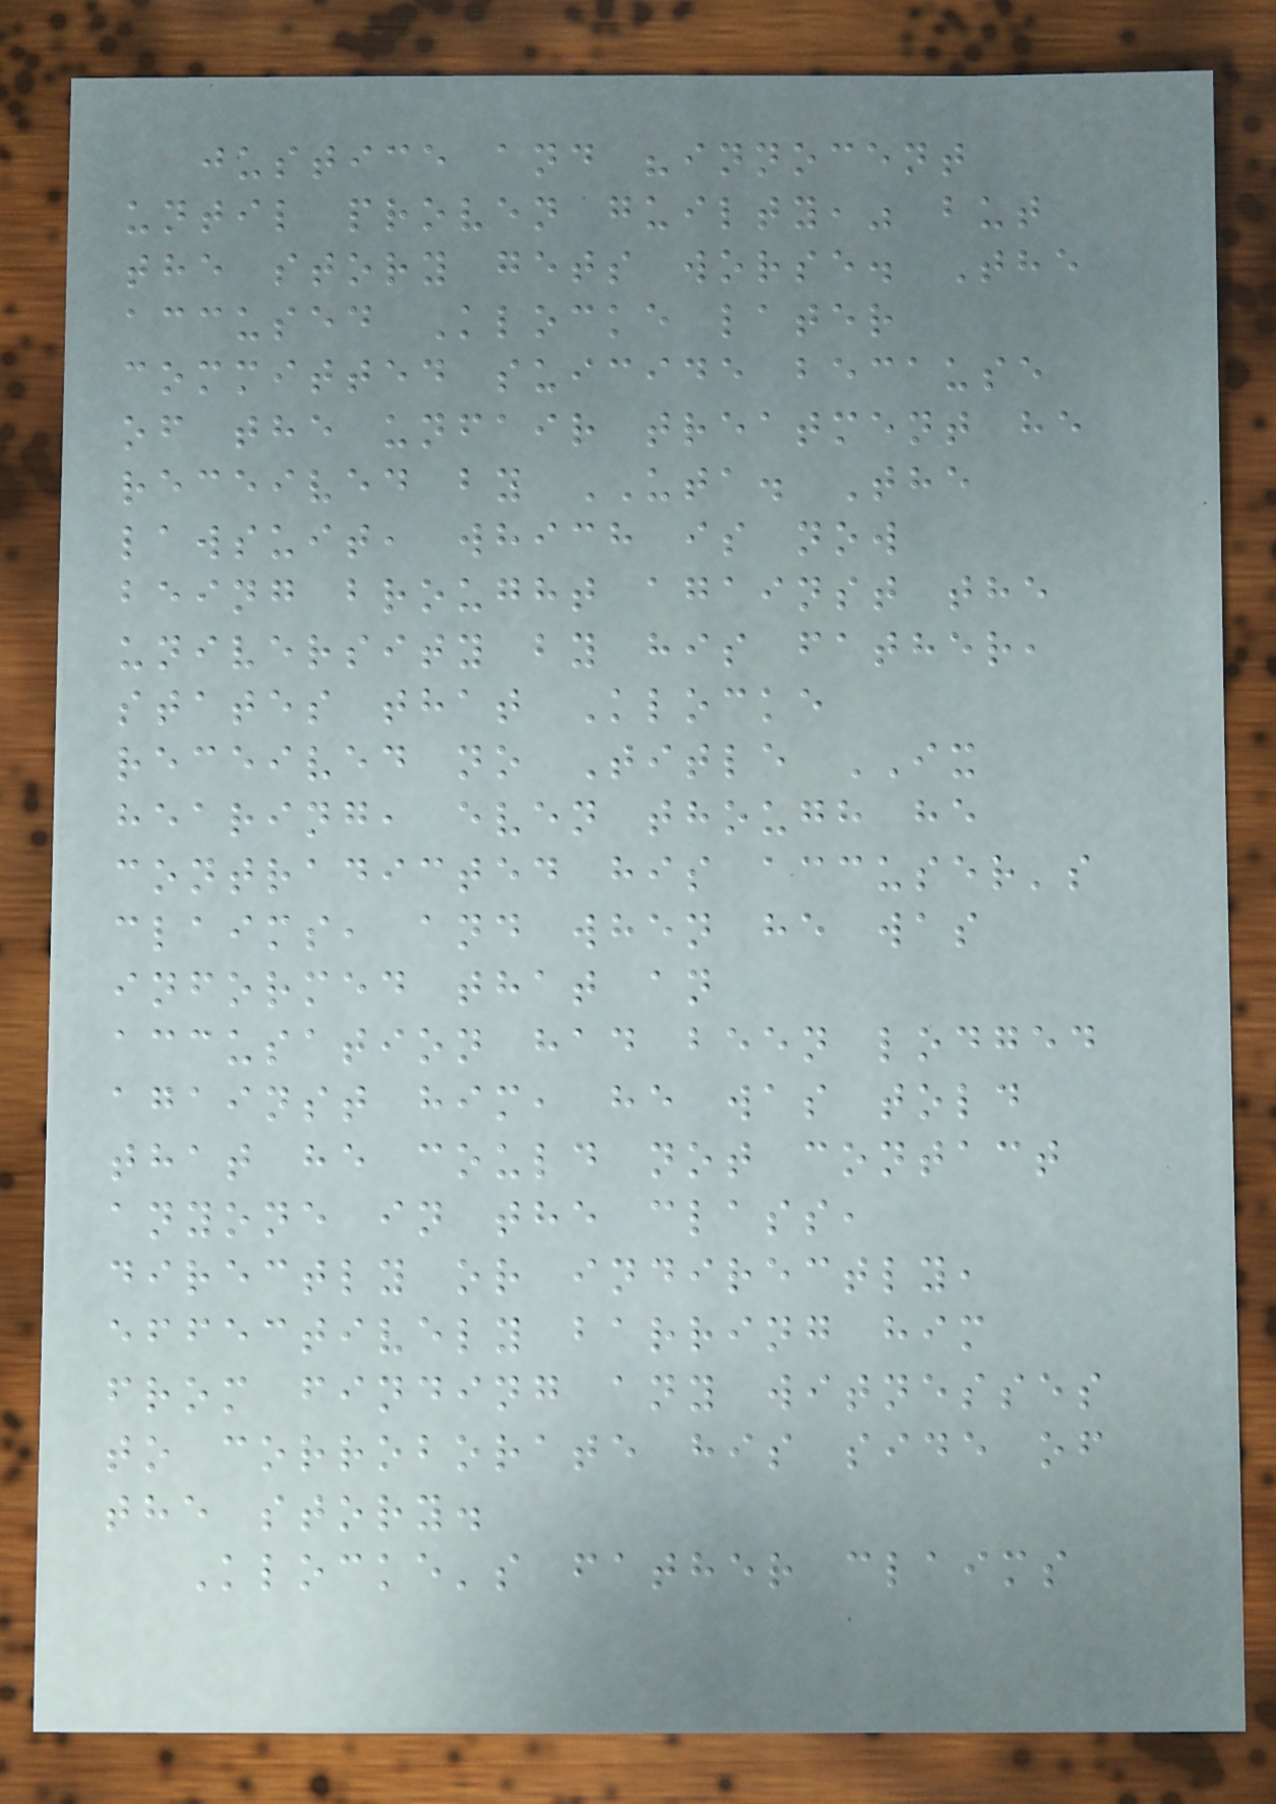justice and "innocent
until proven guilty," but
the story gets worse. The
accused Klocke later
committed suicide because
of the unfair treatment he
received by UTA. The
lawsuit, which is now
being brought against the
university by his father,
states that Klocke
received no Title IX
hearing, even though he
contradicted his accuser's
claims, and when he was
informed that an
accusation had been lodged
against him, he was told
that he could not contact
anyone in the class,
directly or indirectly,
effectively barring him
from finding any witnesses
to corroborate his side of
the story.
Klocke's father claims
